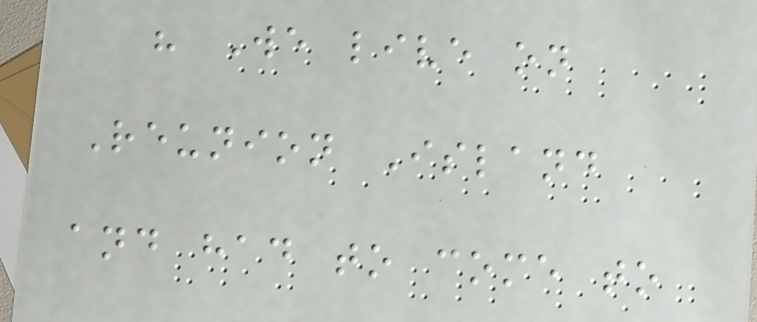" We live on
Reunion Island
and had to come to
